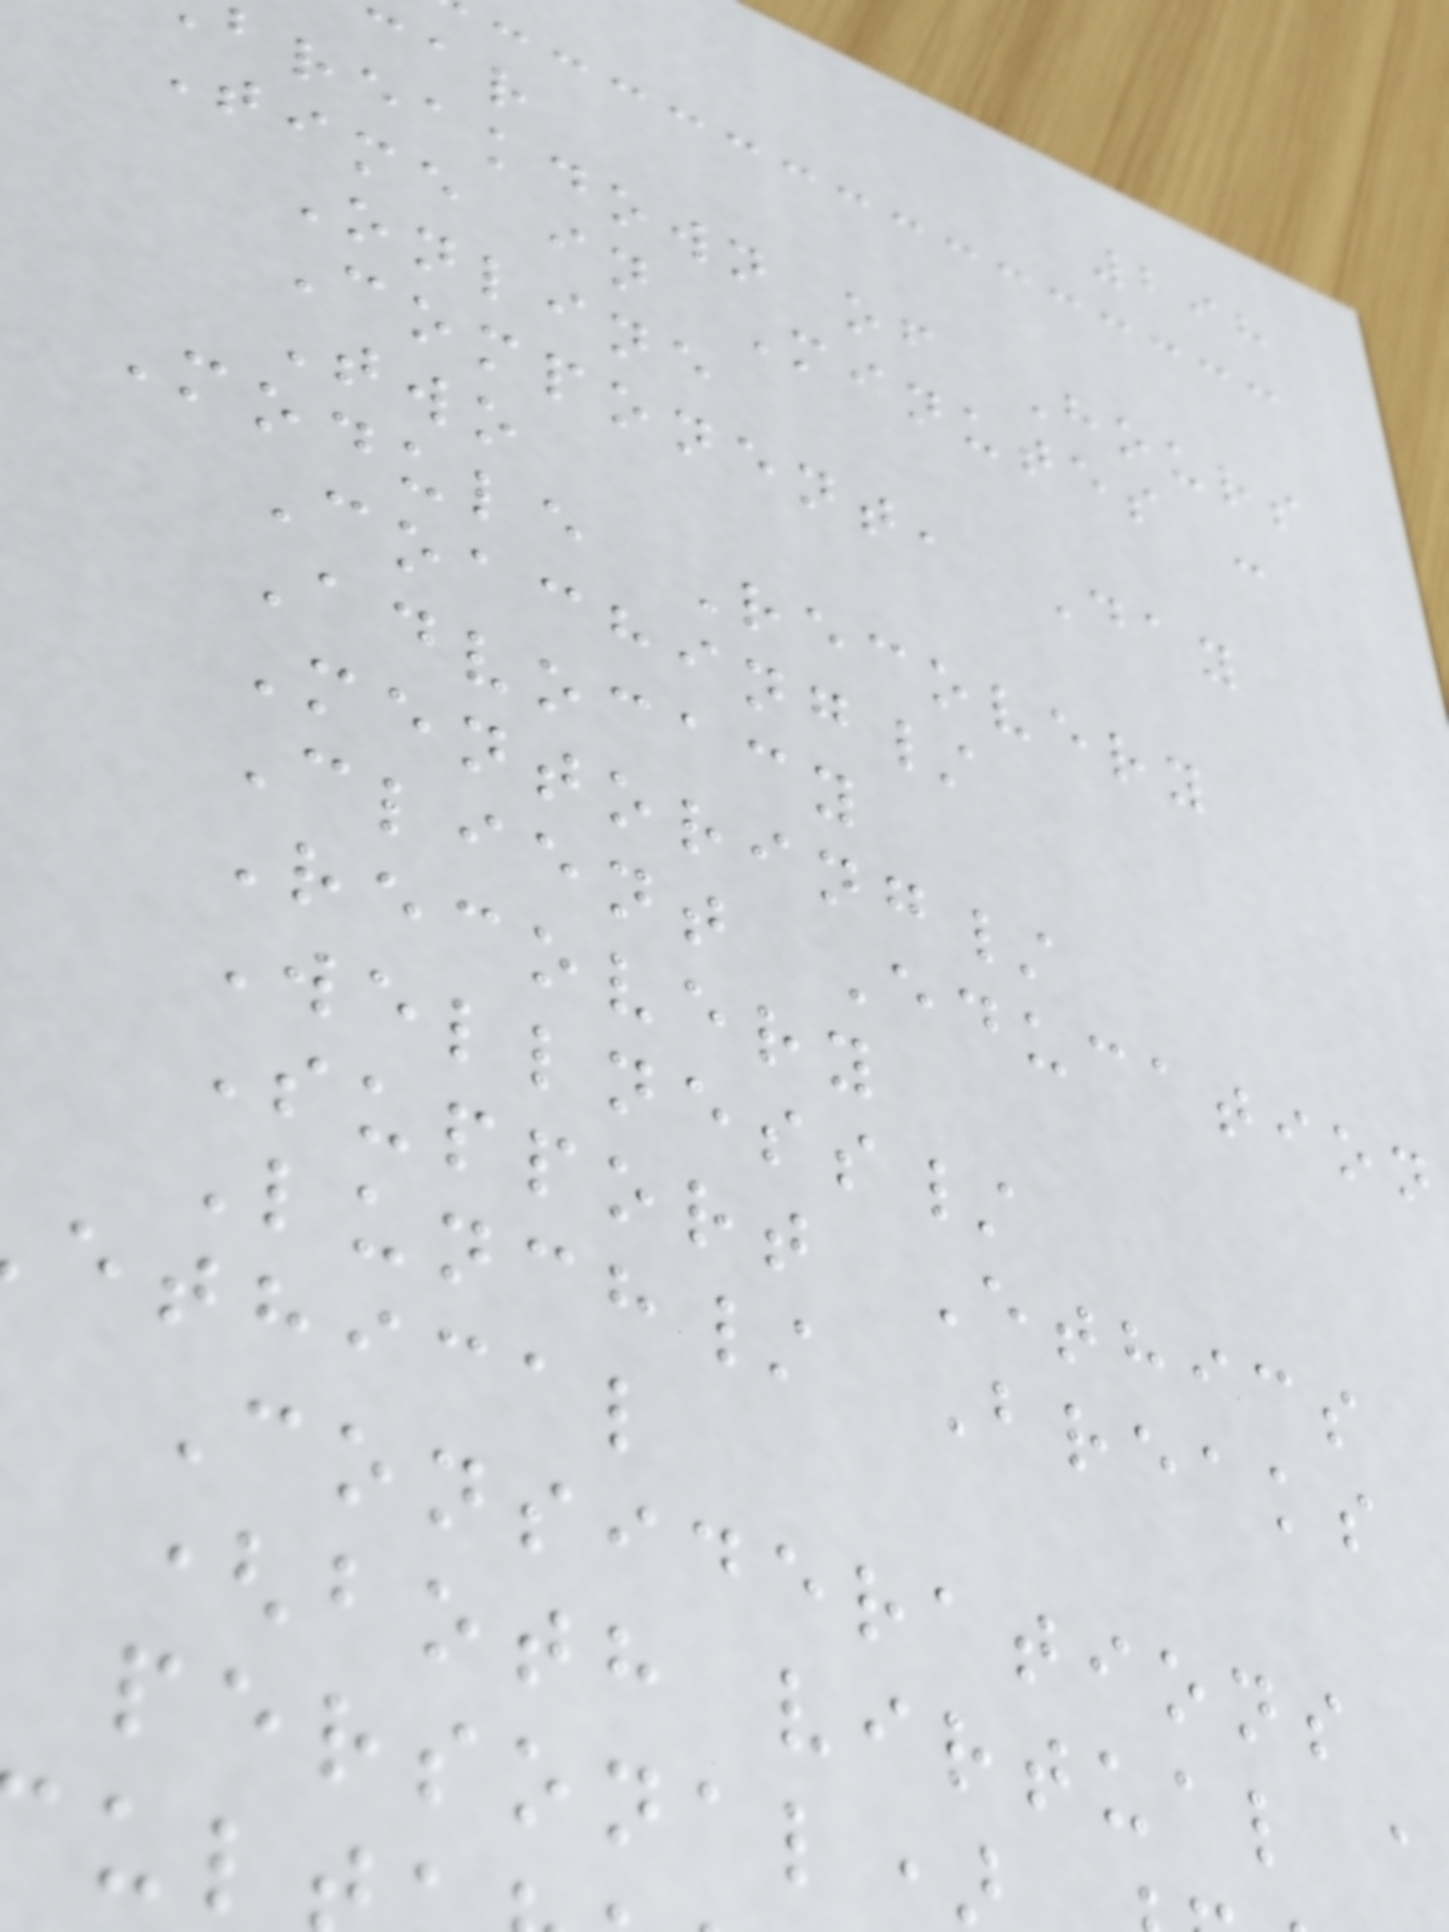298
breakdown of Hours
Time in Minutes -
Online
Component, Day
Two
Module Recovery
Coaching/
Advocacy
Mentoring/
Client Education
Recovery
Wellness/
Support Ethics
Lunch/ Breaks
ethical
Considerations
(both virtual a
personal)
